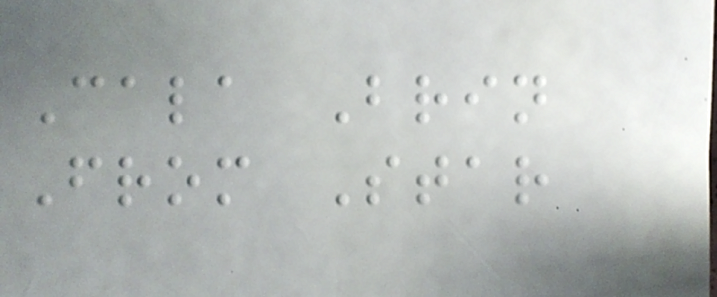Cala Brin
From Star
